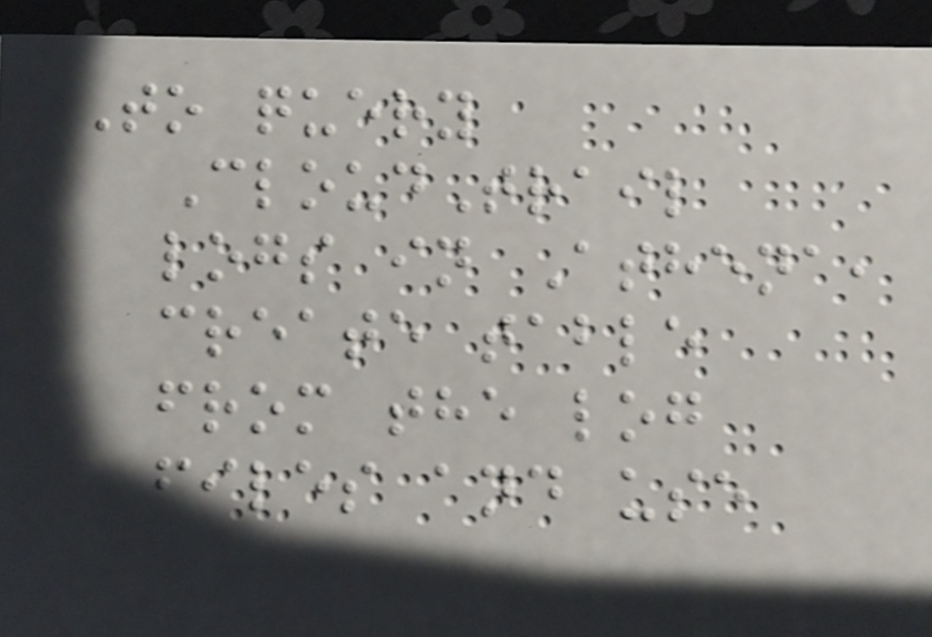To query
CloudTrail
logs in Athena,
create table
from the log
files and use
